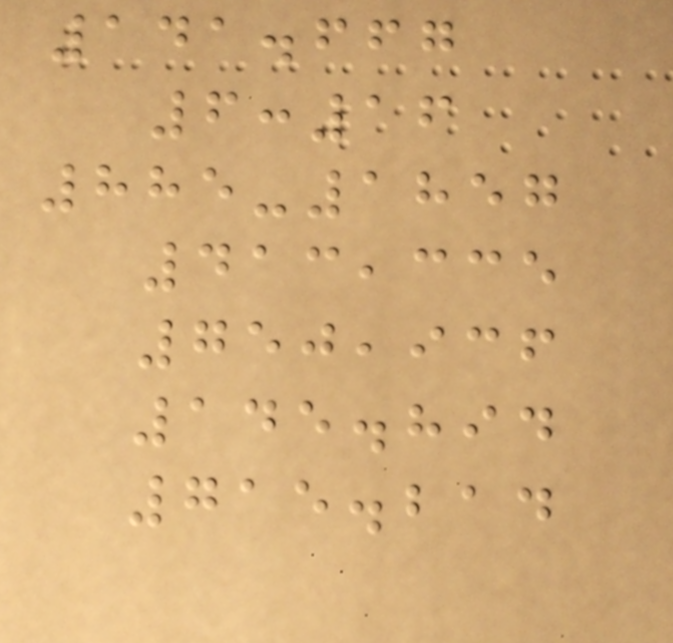141.667
6:16
885-1857
413,335
750,936
145.894
715.214
